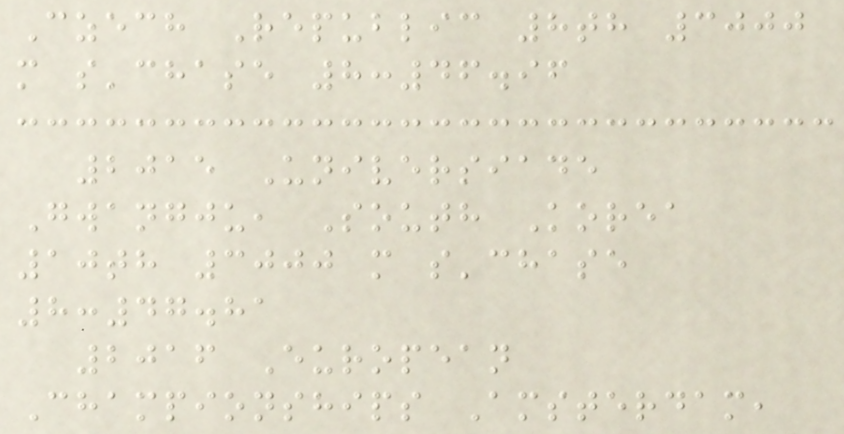Czech Republic 8th 3000
m s'chase 8:46.96
2015 Universiade
Gwangju, South Korea
10th 3000 m s'chase
8:47.81
2016 European
Championships Amsterdam,
